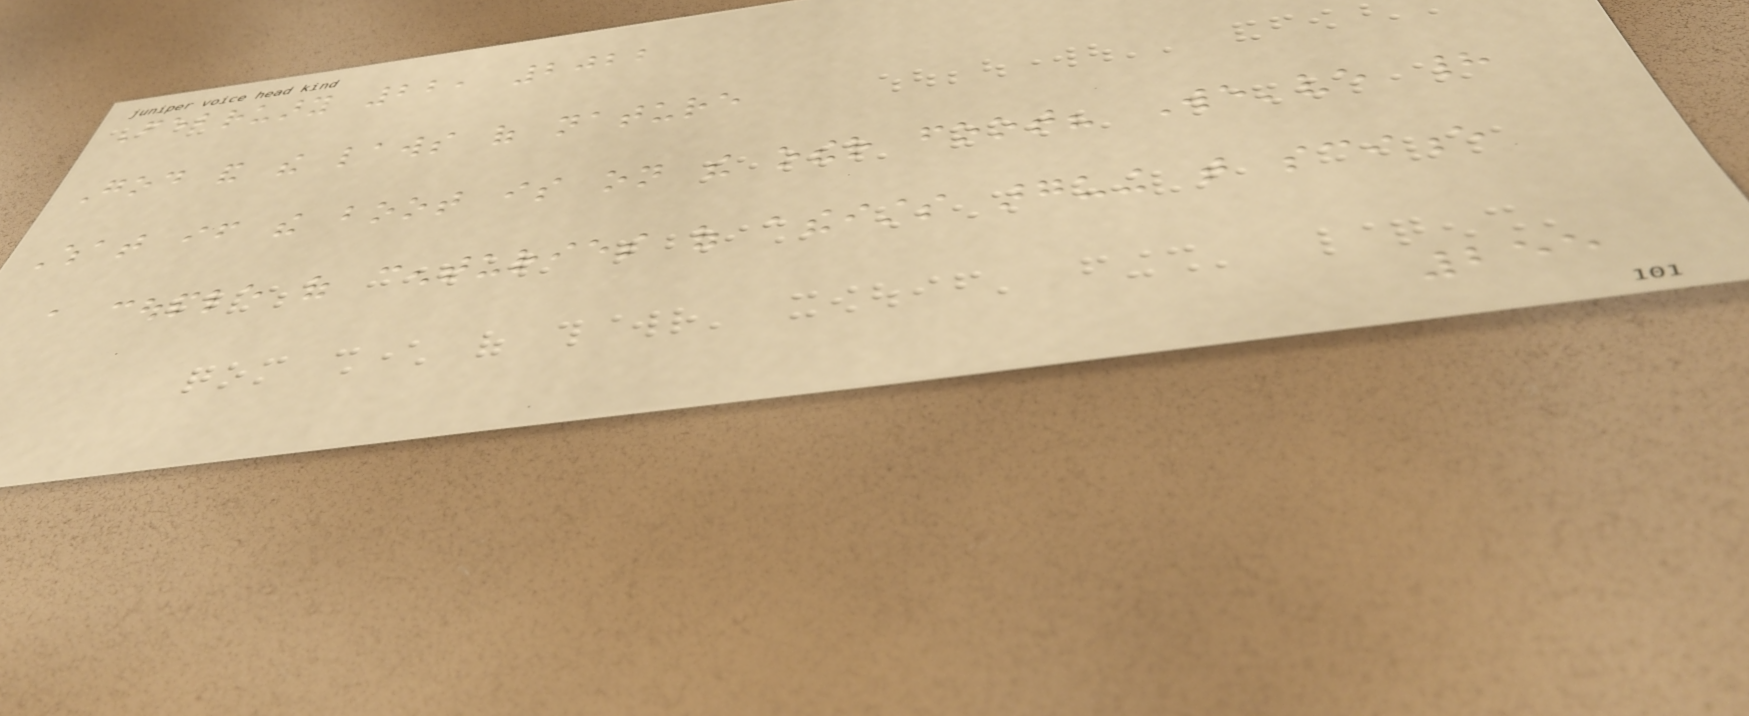February 22, 2022
God and the laws of nature
What if the boot is on the other foot? We've had
a couple of centuries of atheists arguing that science
255
